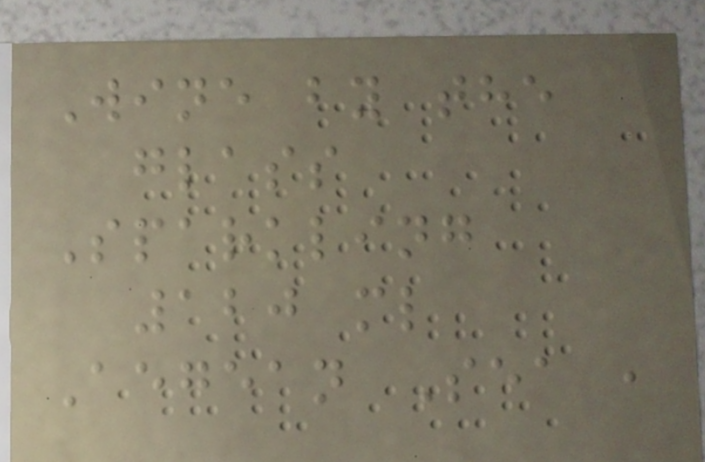Wine by the
glass
Sparkling
120 ml
Aegean Sea ,
